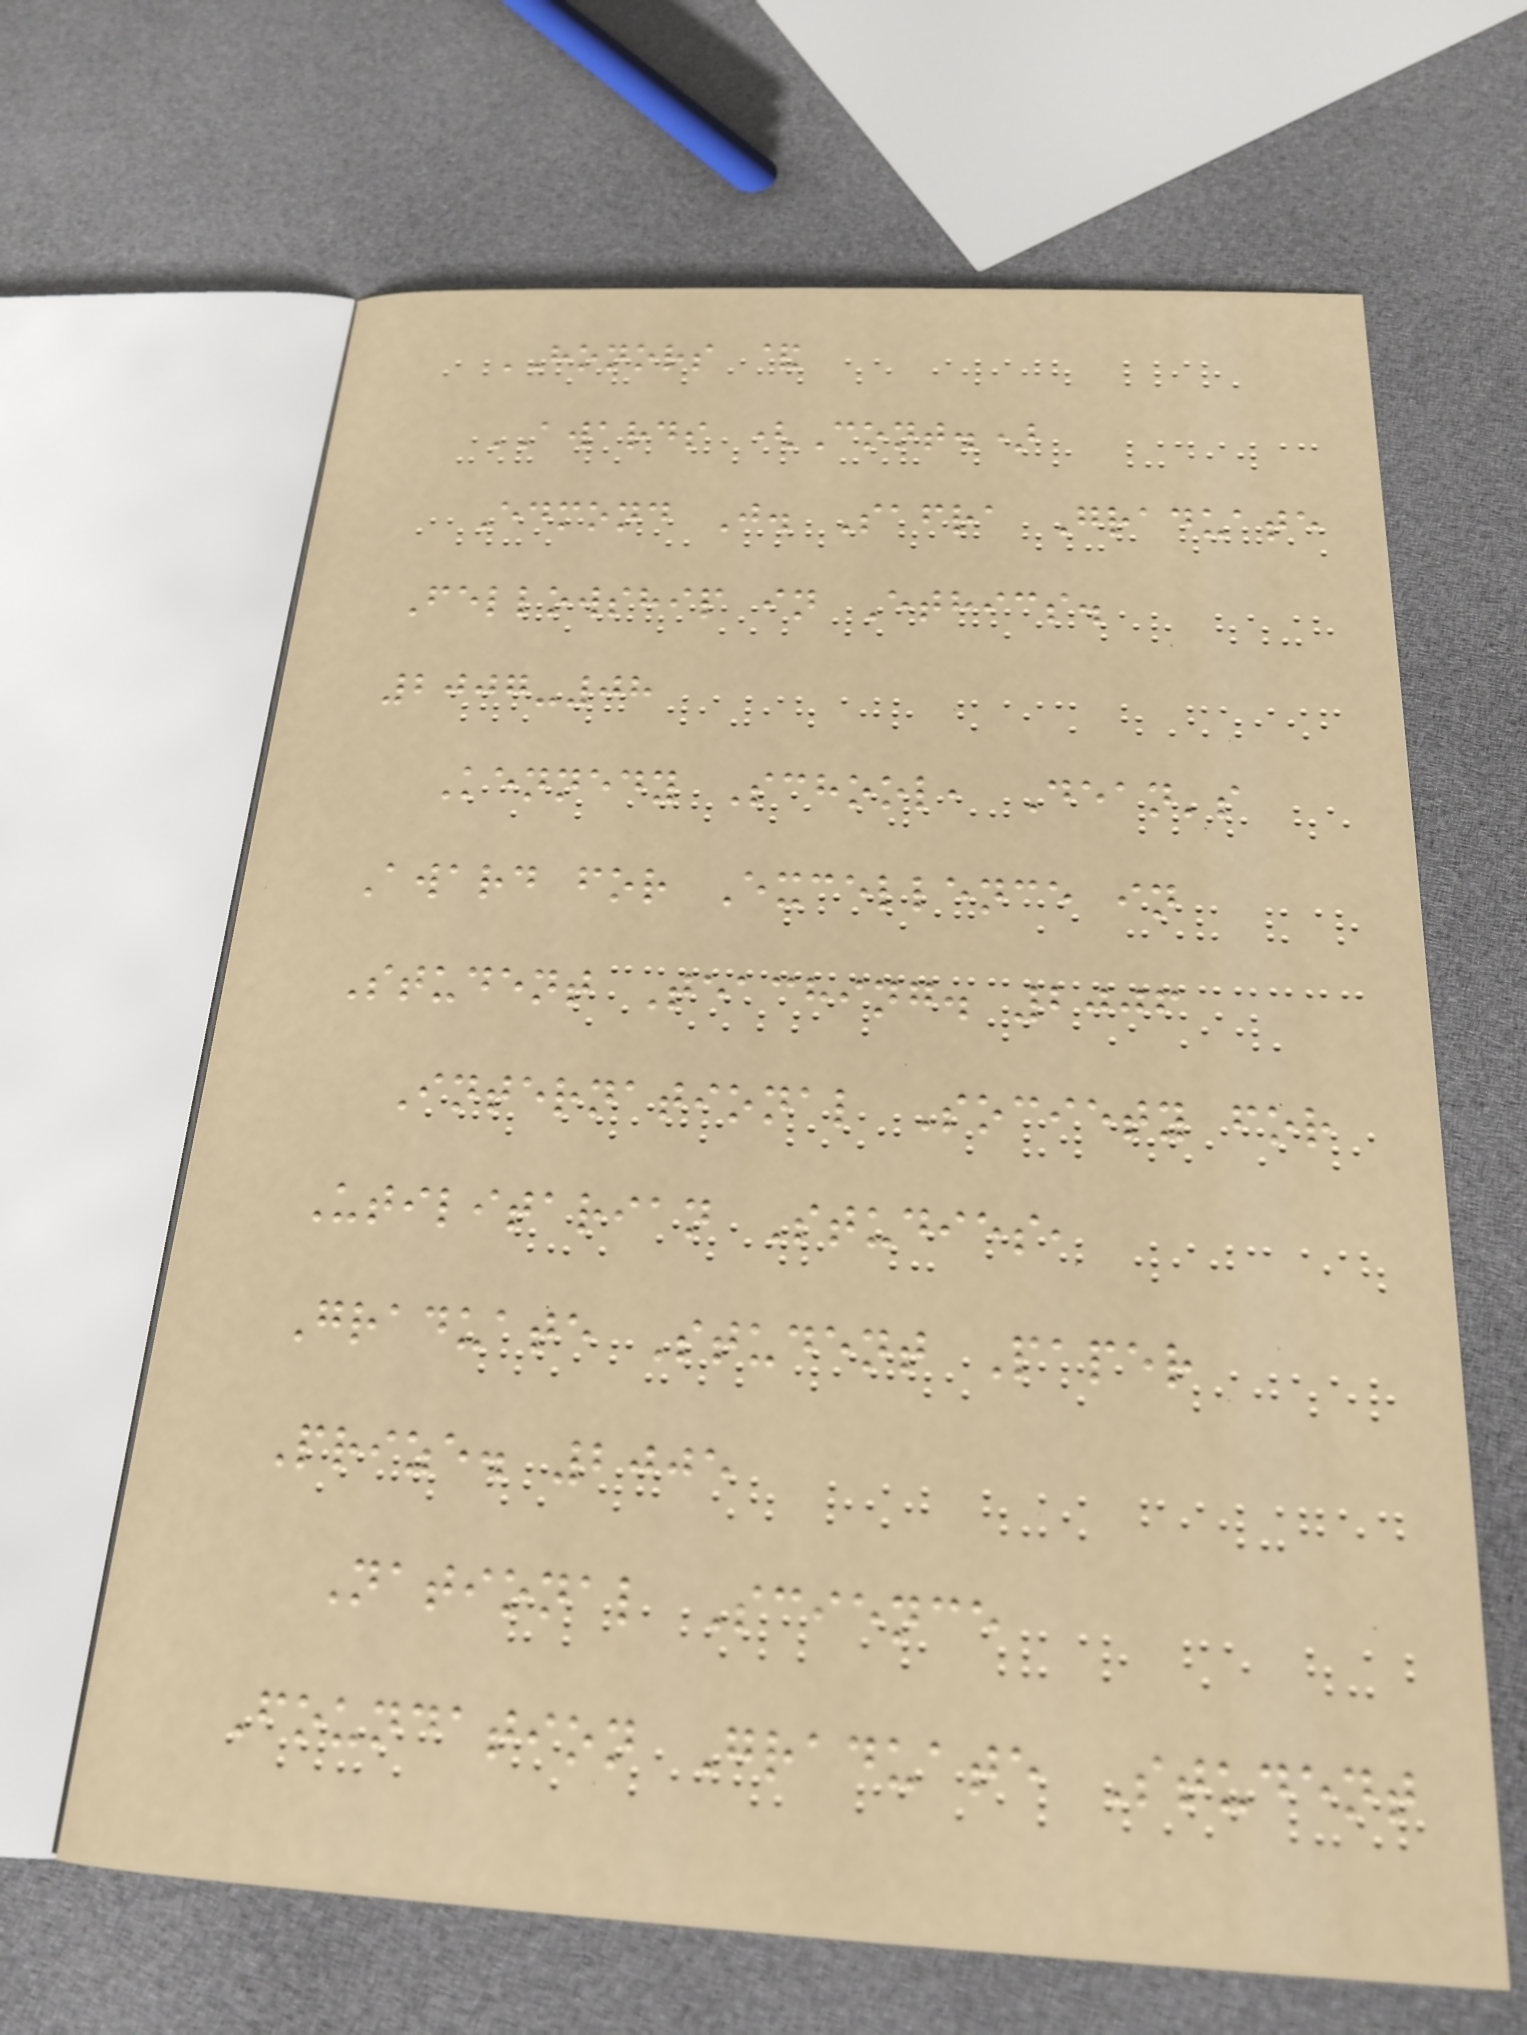HONORS &
AWARDS (Cont.)
Edmond J. Safra Graduate
Fellowship in Ethics.
2007-08
Kennedy School, Dean's
Award for Excellence in
Student Teaching. 2006
International Society for
Utilitarian Studies,
Graduate Student Paper
Prize. 2005
National Science
Foundation Graduate Student
